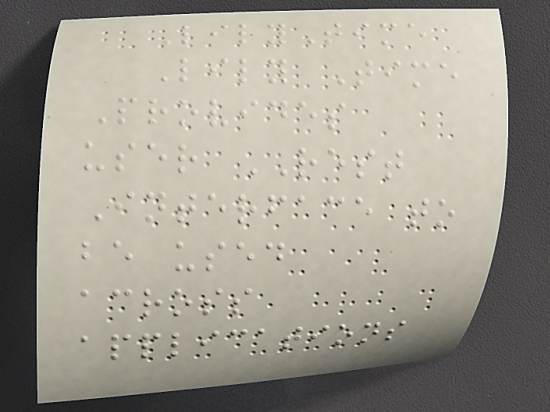LilyTime
Lily Time
Provides
user REST
Interface to
be used
across
applications
